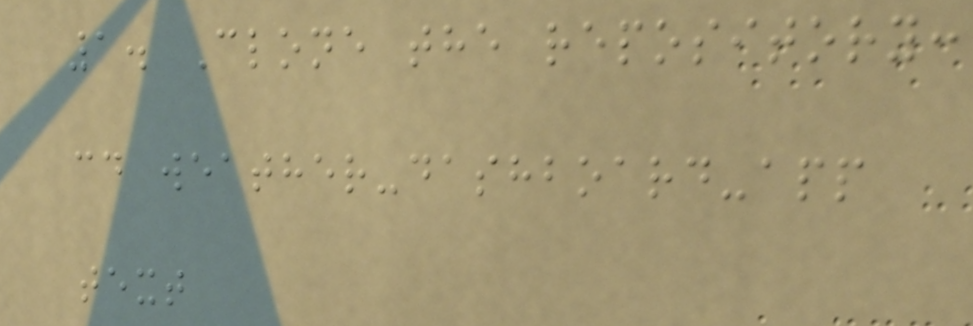1. Clone the repository:
cd weather-dashboard-app
text
